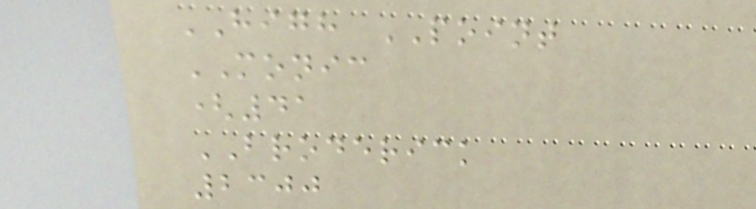HIGH POINT
MONIC
(41
BRODERICK
2300
